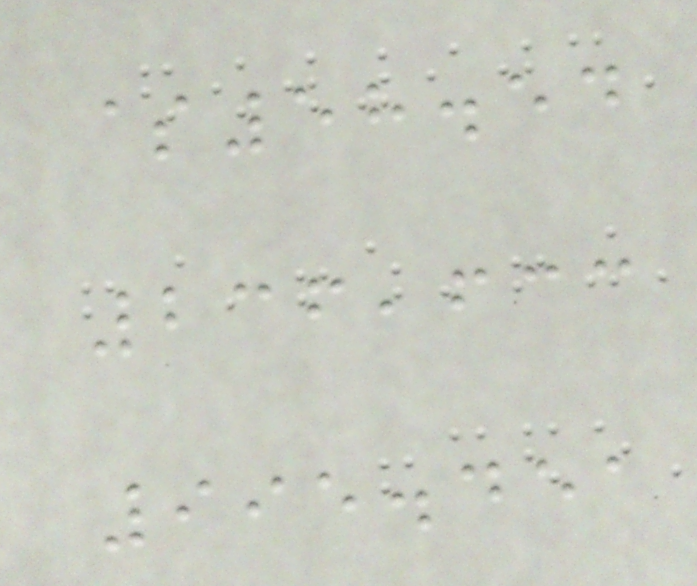$58.54
236,633
995.451
